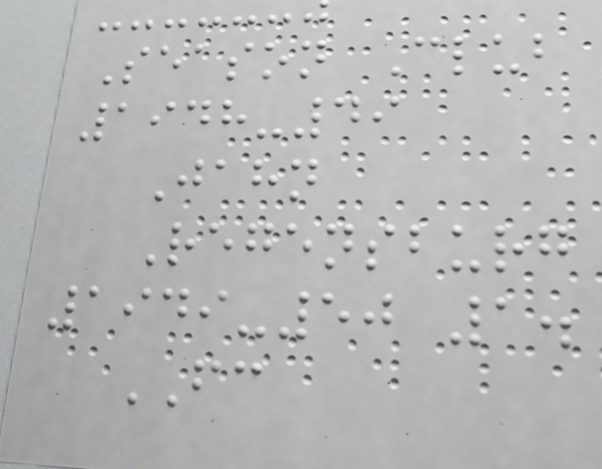Season Club
1948-49
Jahn
Regensburg
1949-50 1.
FC
